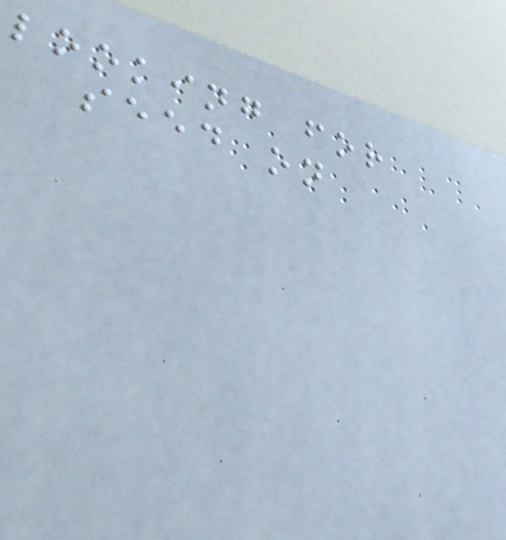looking for
seed on
